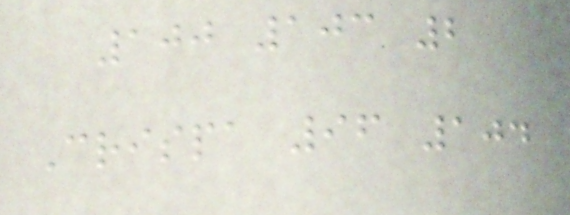100 103 2
Crispa 96 104
